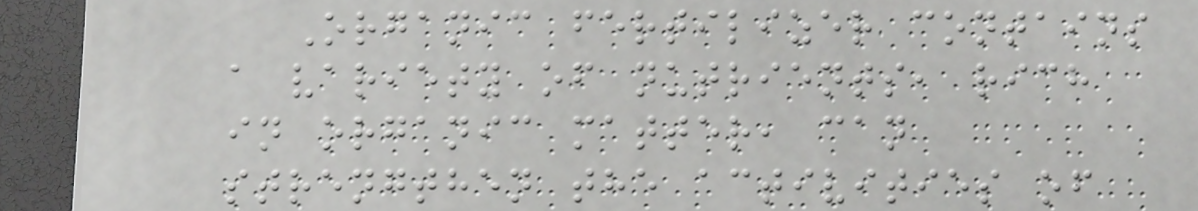Organic fertilizer contains
a variety of nutrients, rich
in organic matter, can
strengthen the activities of
